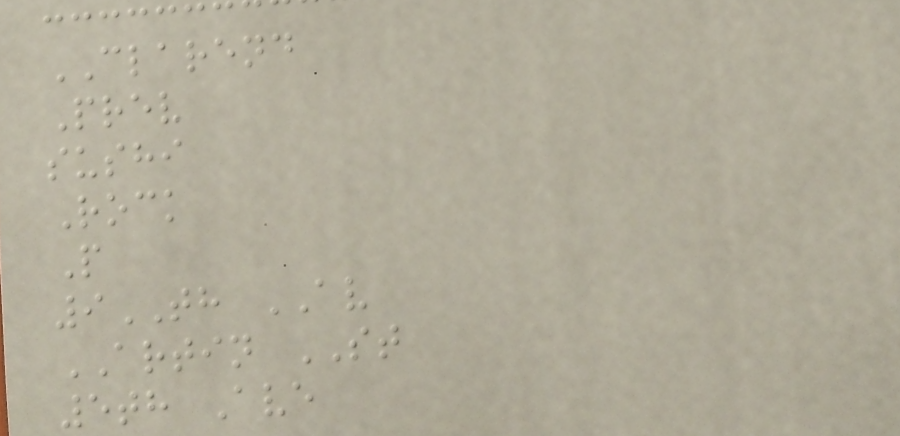CLAREND
Prev
sushi
Rock
P
9TH AV
ARTIN ST
5th Ave
